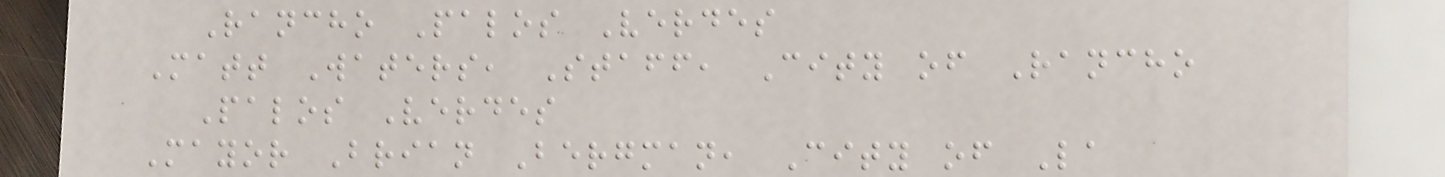Rancho Palos Verdes
Matt Waters, Staff, City of Rancho
Palos Verdes
Mayor Brian Bergman, City of La
